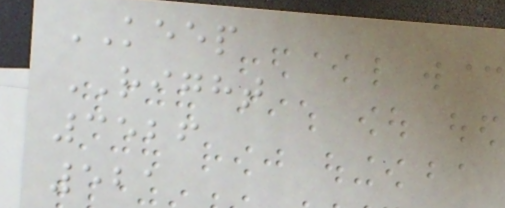KEEP
RIGHT
3526
521
